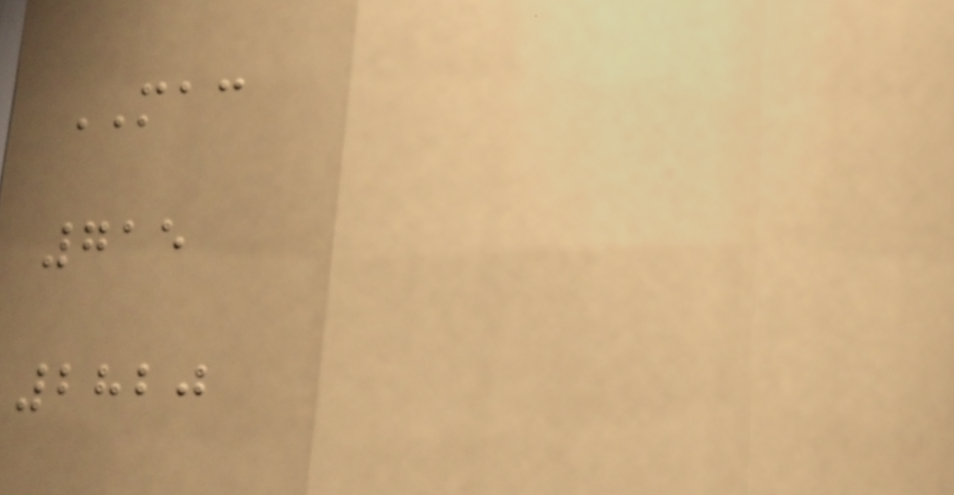MAC
715
2820
